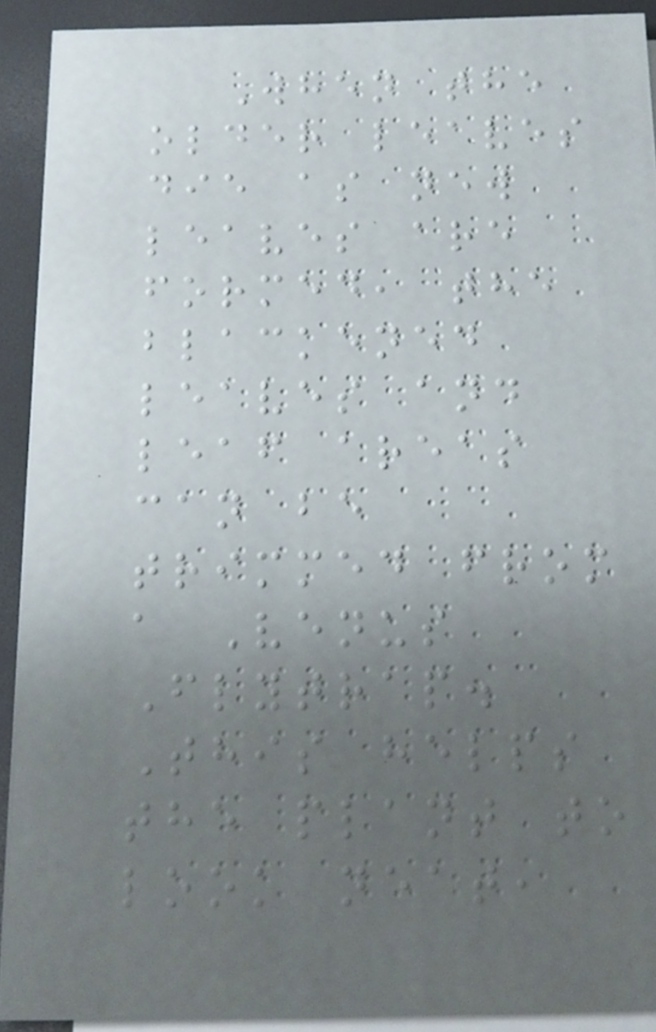When the
older leaves
die as new
leaves are
formed, the
blackened
leaves and
leaf areas
can be
trimmed from
a Venus
Flytrap.
This helps
the plant to
look neat,
